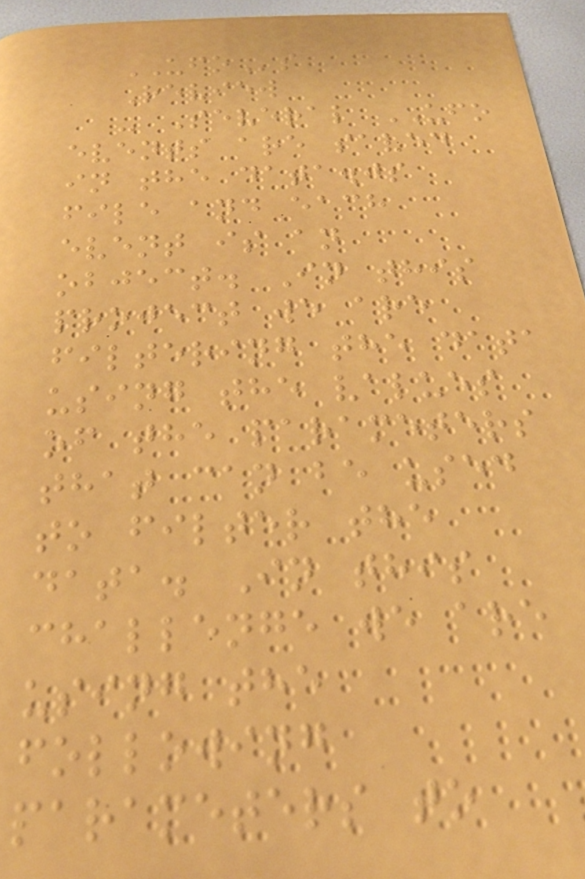UFOs
Review
- Several UFO
events are saved
in the data.js
file and each
event is an
object. In this
project we are
filtering the data
using the values
of the parameters
that can be used
to filter the
data. In this
challenge we are
using the
following
parameters to
